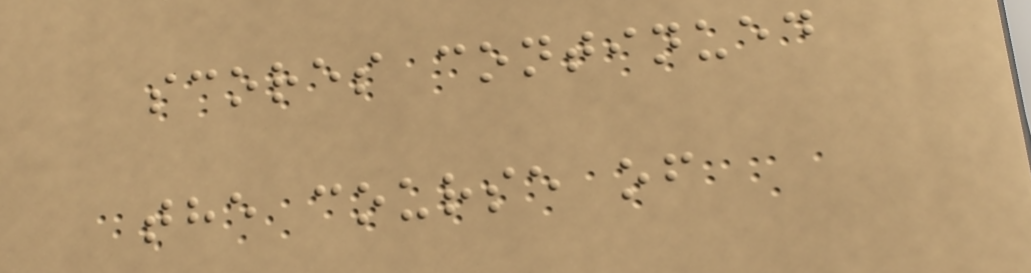scores continued
the course of
